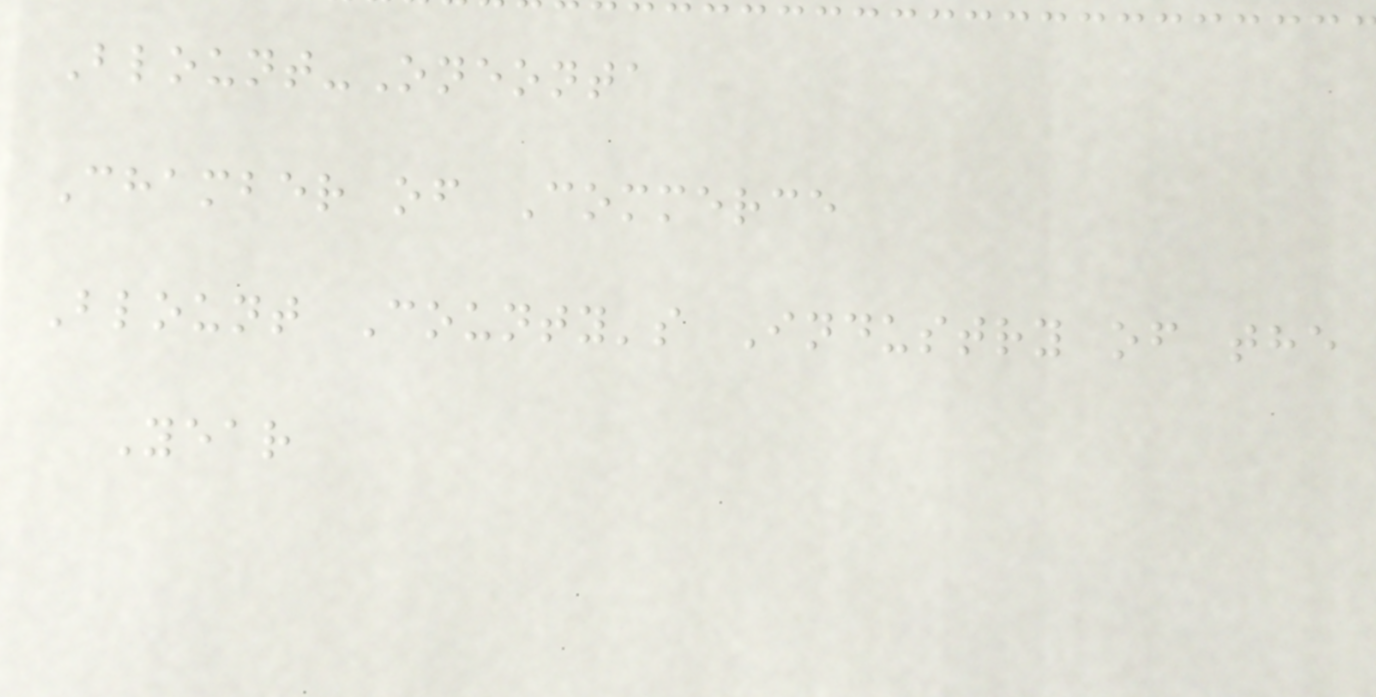Blount-Oneonta
Chamber of Commerce
Blount County's Industry of the
Year
